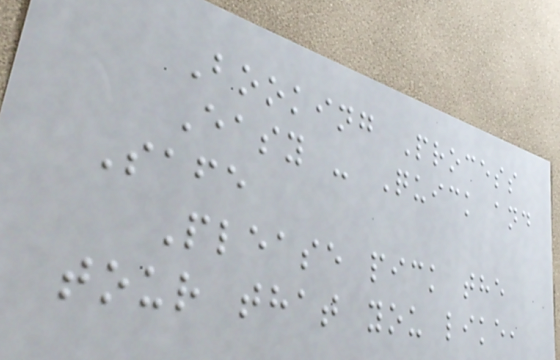Booking Process
Easy - Quick and
Safe
Please pick the
tour that you like,
